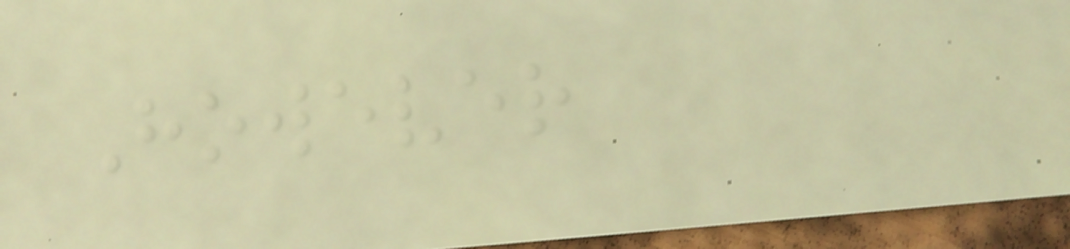However
